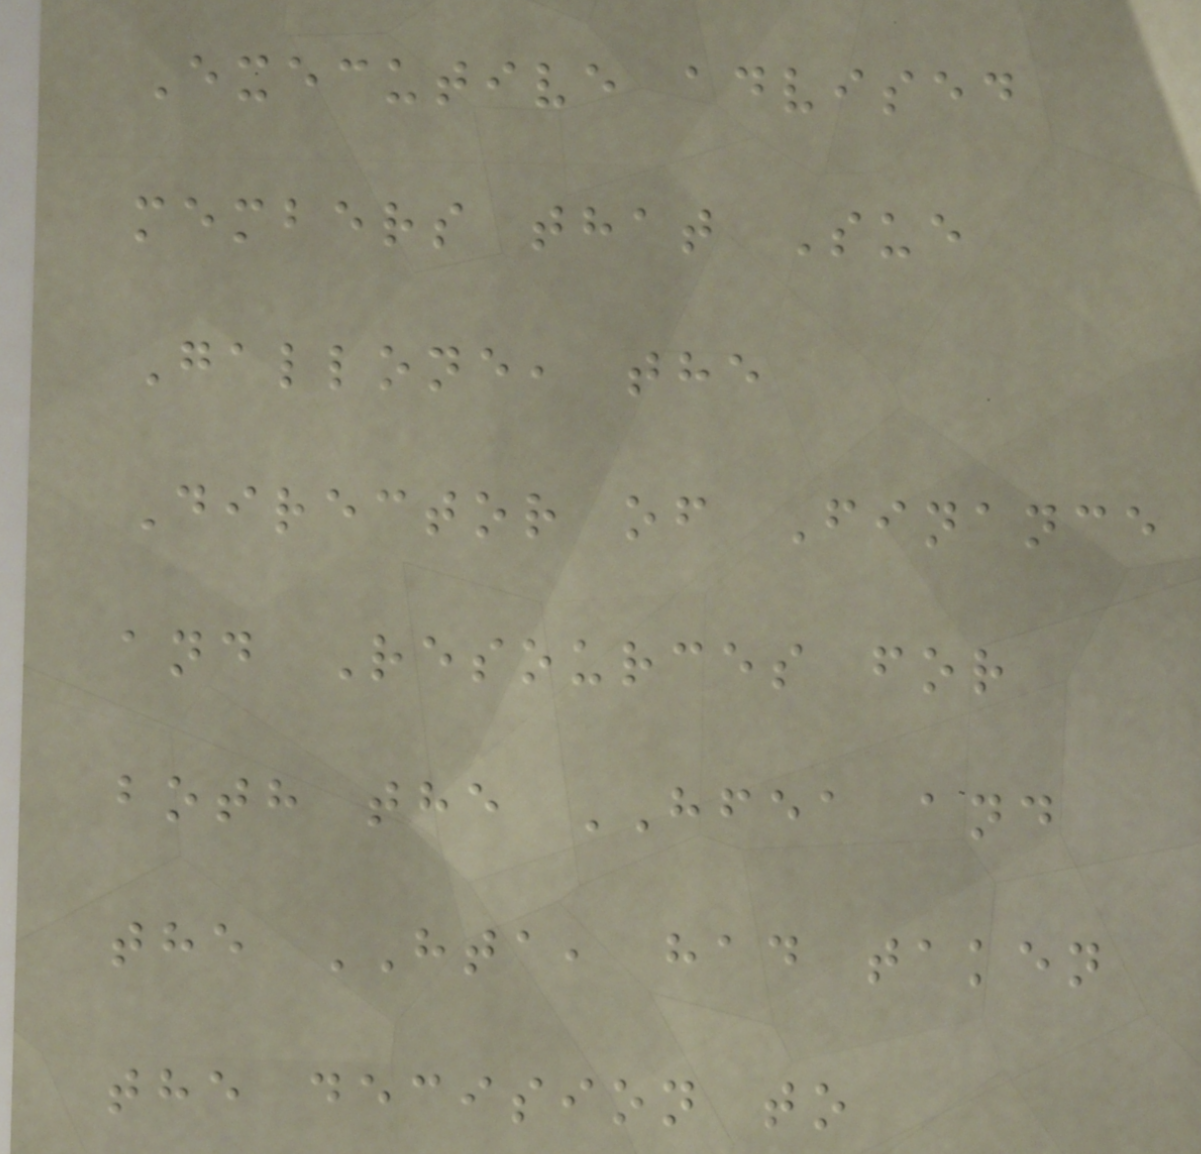Executive advised
members that Sue
Gallone, the
Director of Finance
and Resources for
both the HFEA and
the HTA, had taken
the decision to
